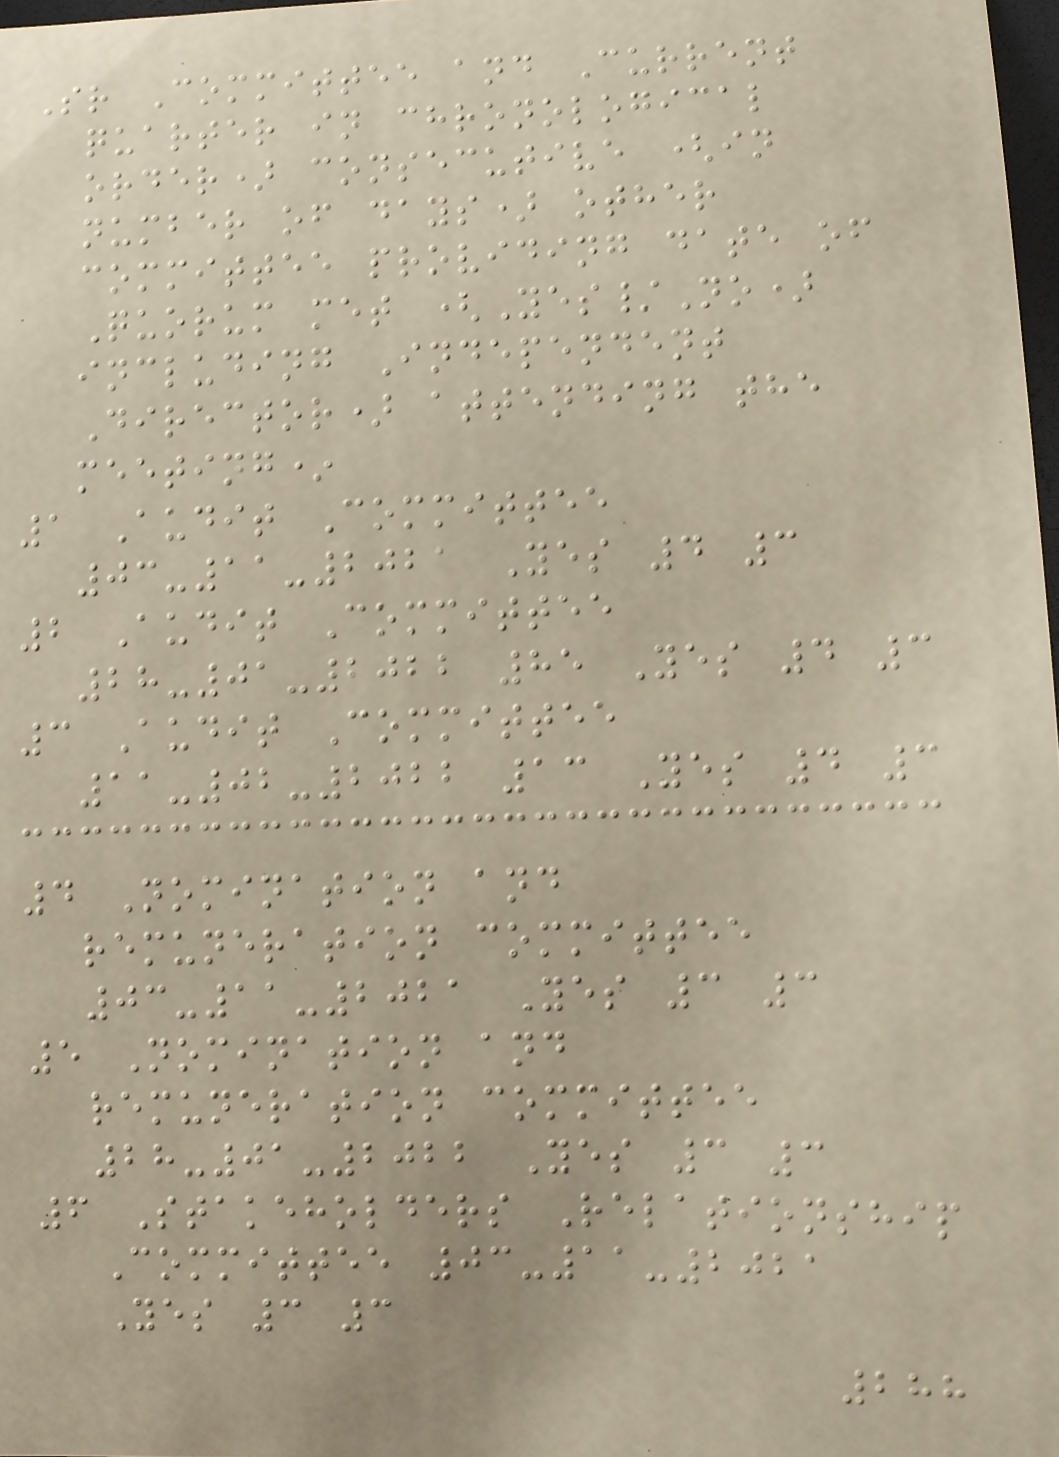Sr Committee and Current
quarter in chronological
order) consecutive (in
number of days) other
committee providing date of
Quorum met (Yes/No)
including Independent
Director) attending the
meeting*
1 Audit Committee
03-11-2021 Yes 4 3
2 Audit Committee
28-01-2022 85 Yes 4 3
3 Audit Committee
11-02-2022 13 Yes 4 3
4 Nomination and
remuneration committee
03-11-2021 Yes 3 3
5 Nomination and
remuneration committee
28-01-2022 Yes 3 3
6 Stakeholders Relationship
Committee 03-11-2021
Yes 3 3
288
